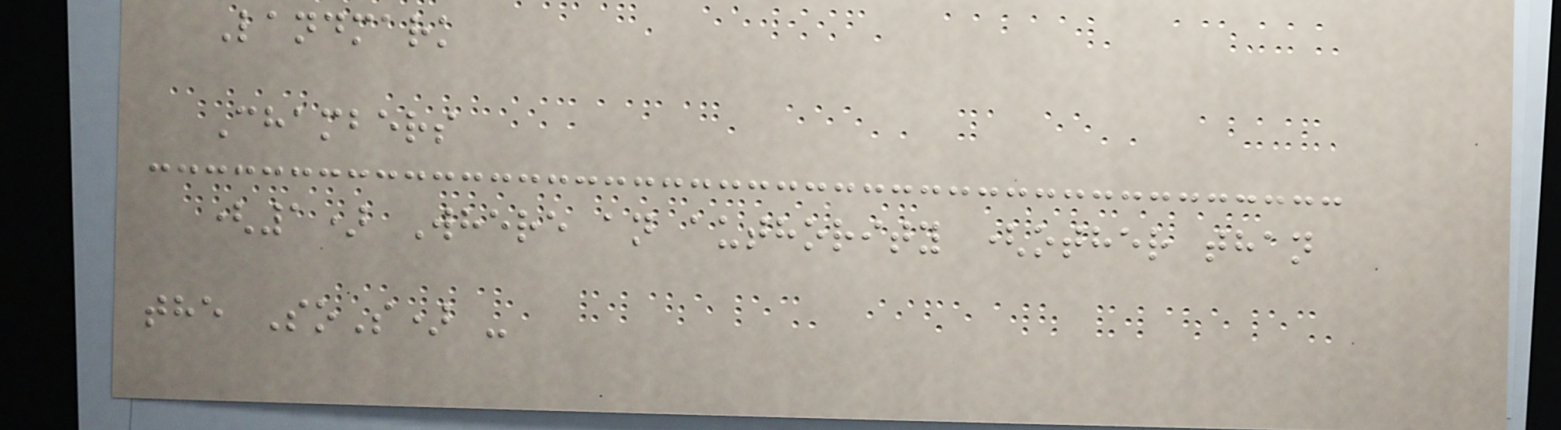Landmark
Chambers
(1) Where an authority (other than
the SoS) -
